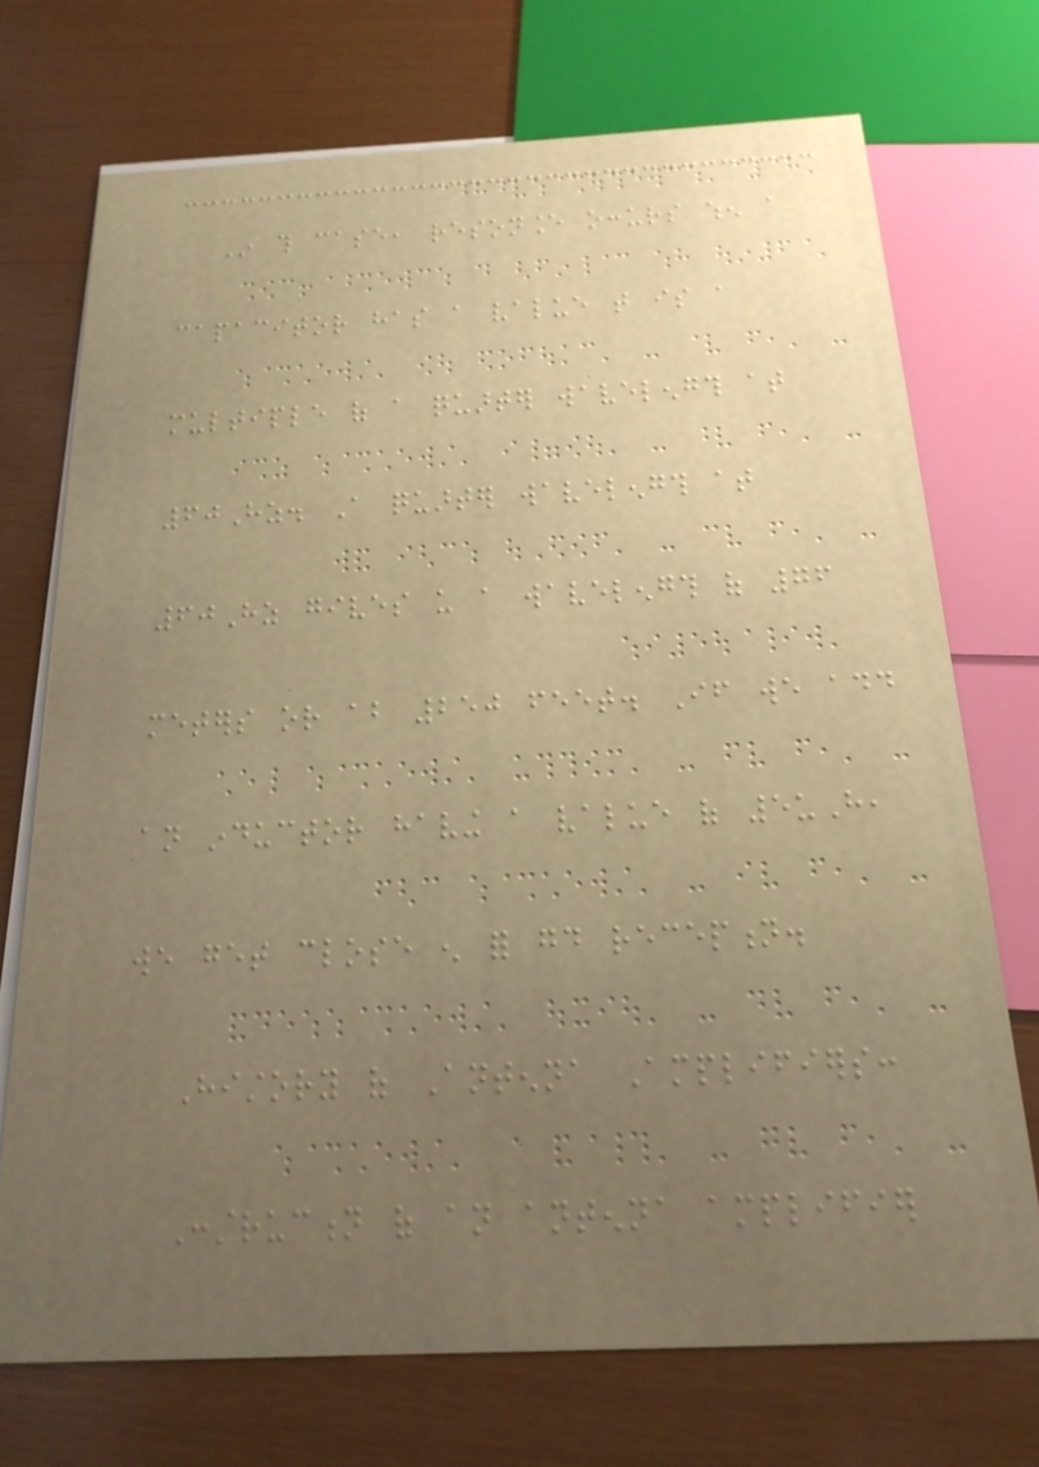In this case, resonance occurs when a
capacitor has a value that is a
multiple of a quarter wavelength at
60Hz. A quarter wavelength at
60Hz gives us a wavelength of 76
meters or about 250 feet. If we add
an inductor having a value of 5uH,
we get close enough for good reception.
History of Antenna Amplifiers:
Construction of an antenna amplifier
